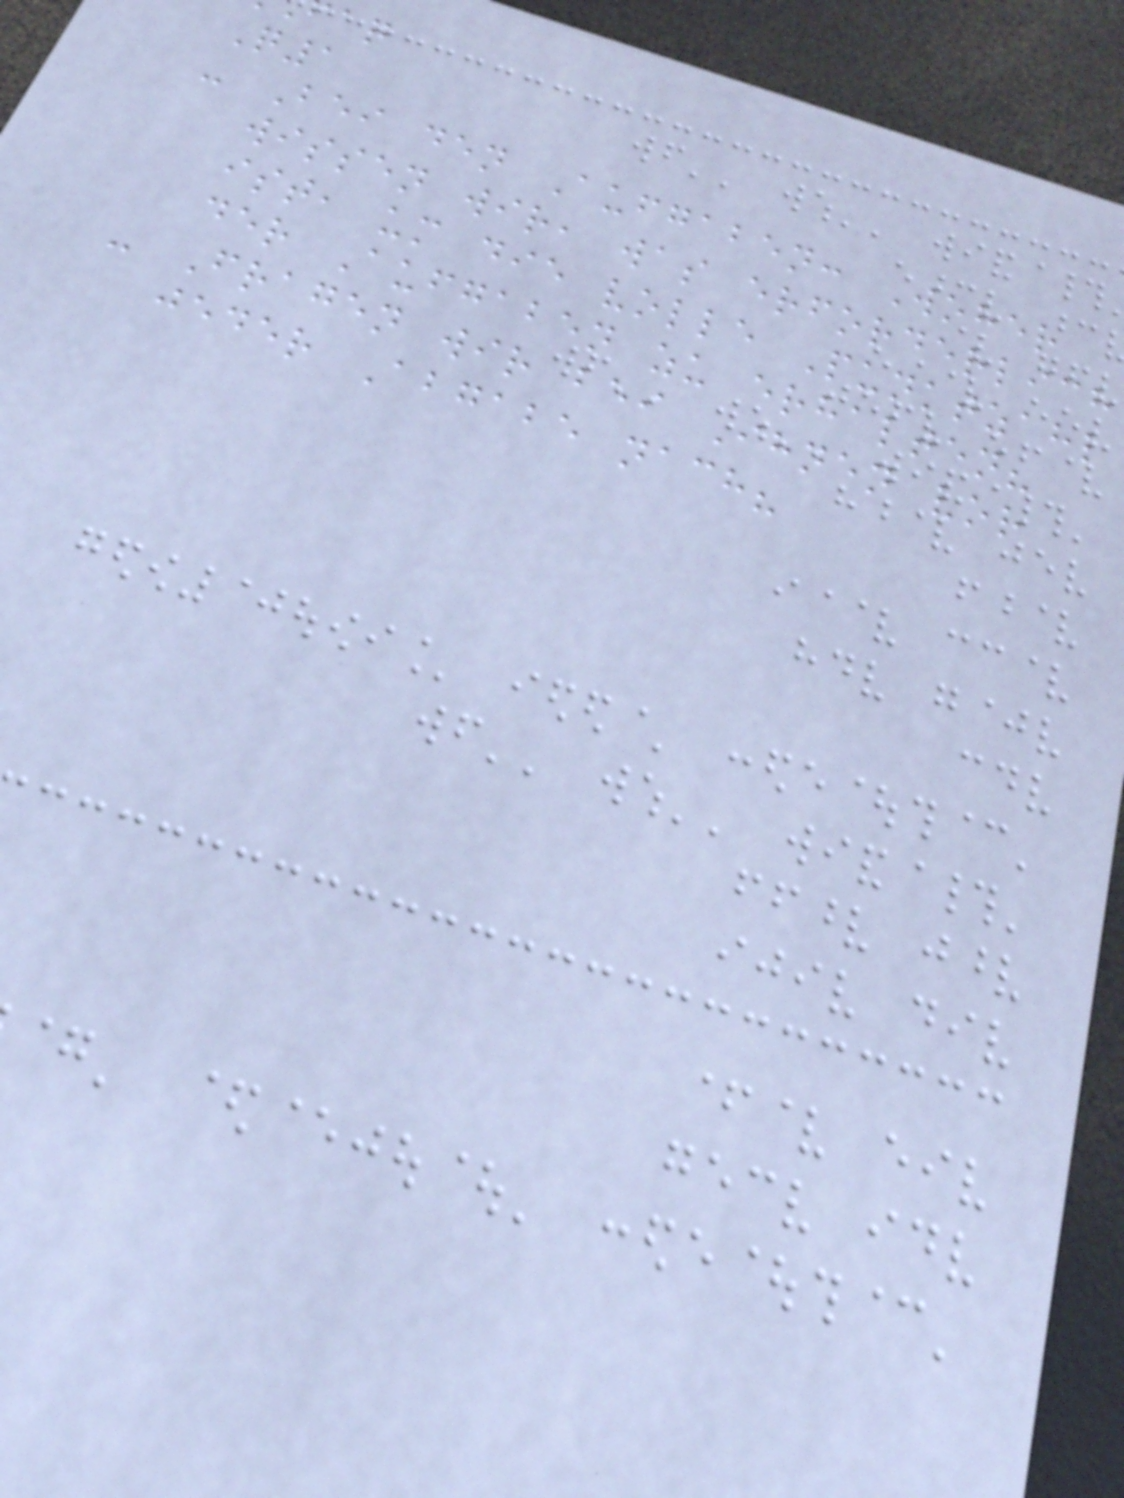Q1
- Bei den Aufgaben: Woher
wissen wir, was erforderlich
ist, um die volle Punktzahl
der Aufgaben zu erhalten?
- Fragen wir bei Ihnen vor
jeder Abgabe nach?
